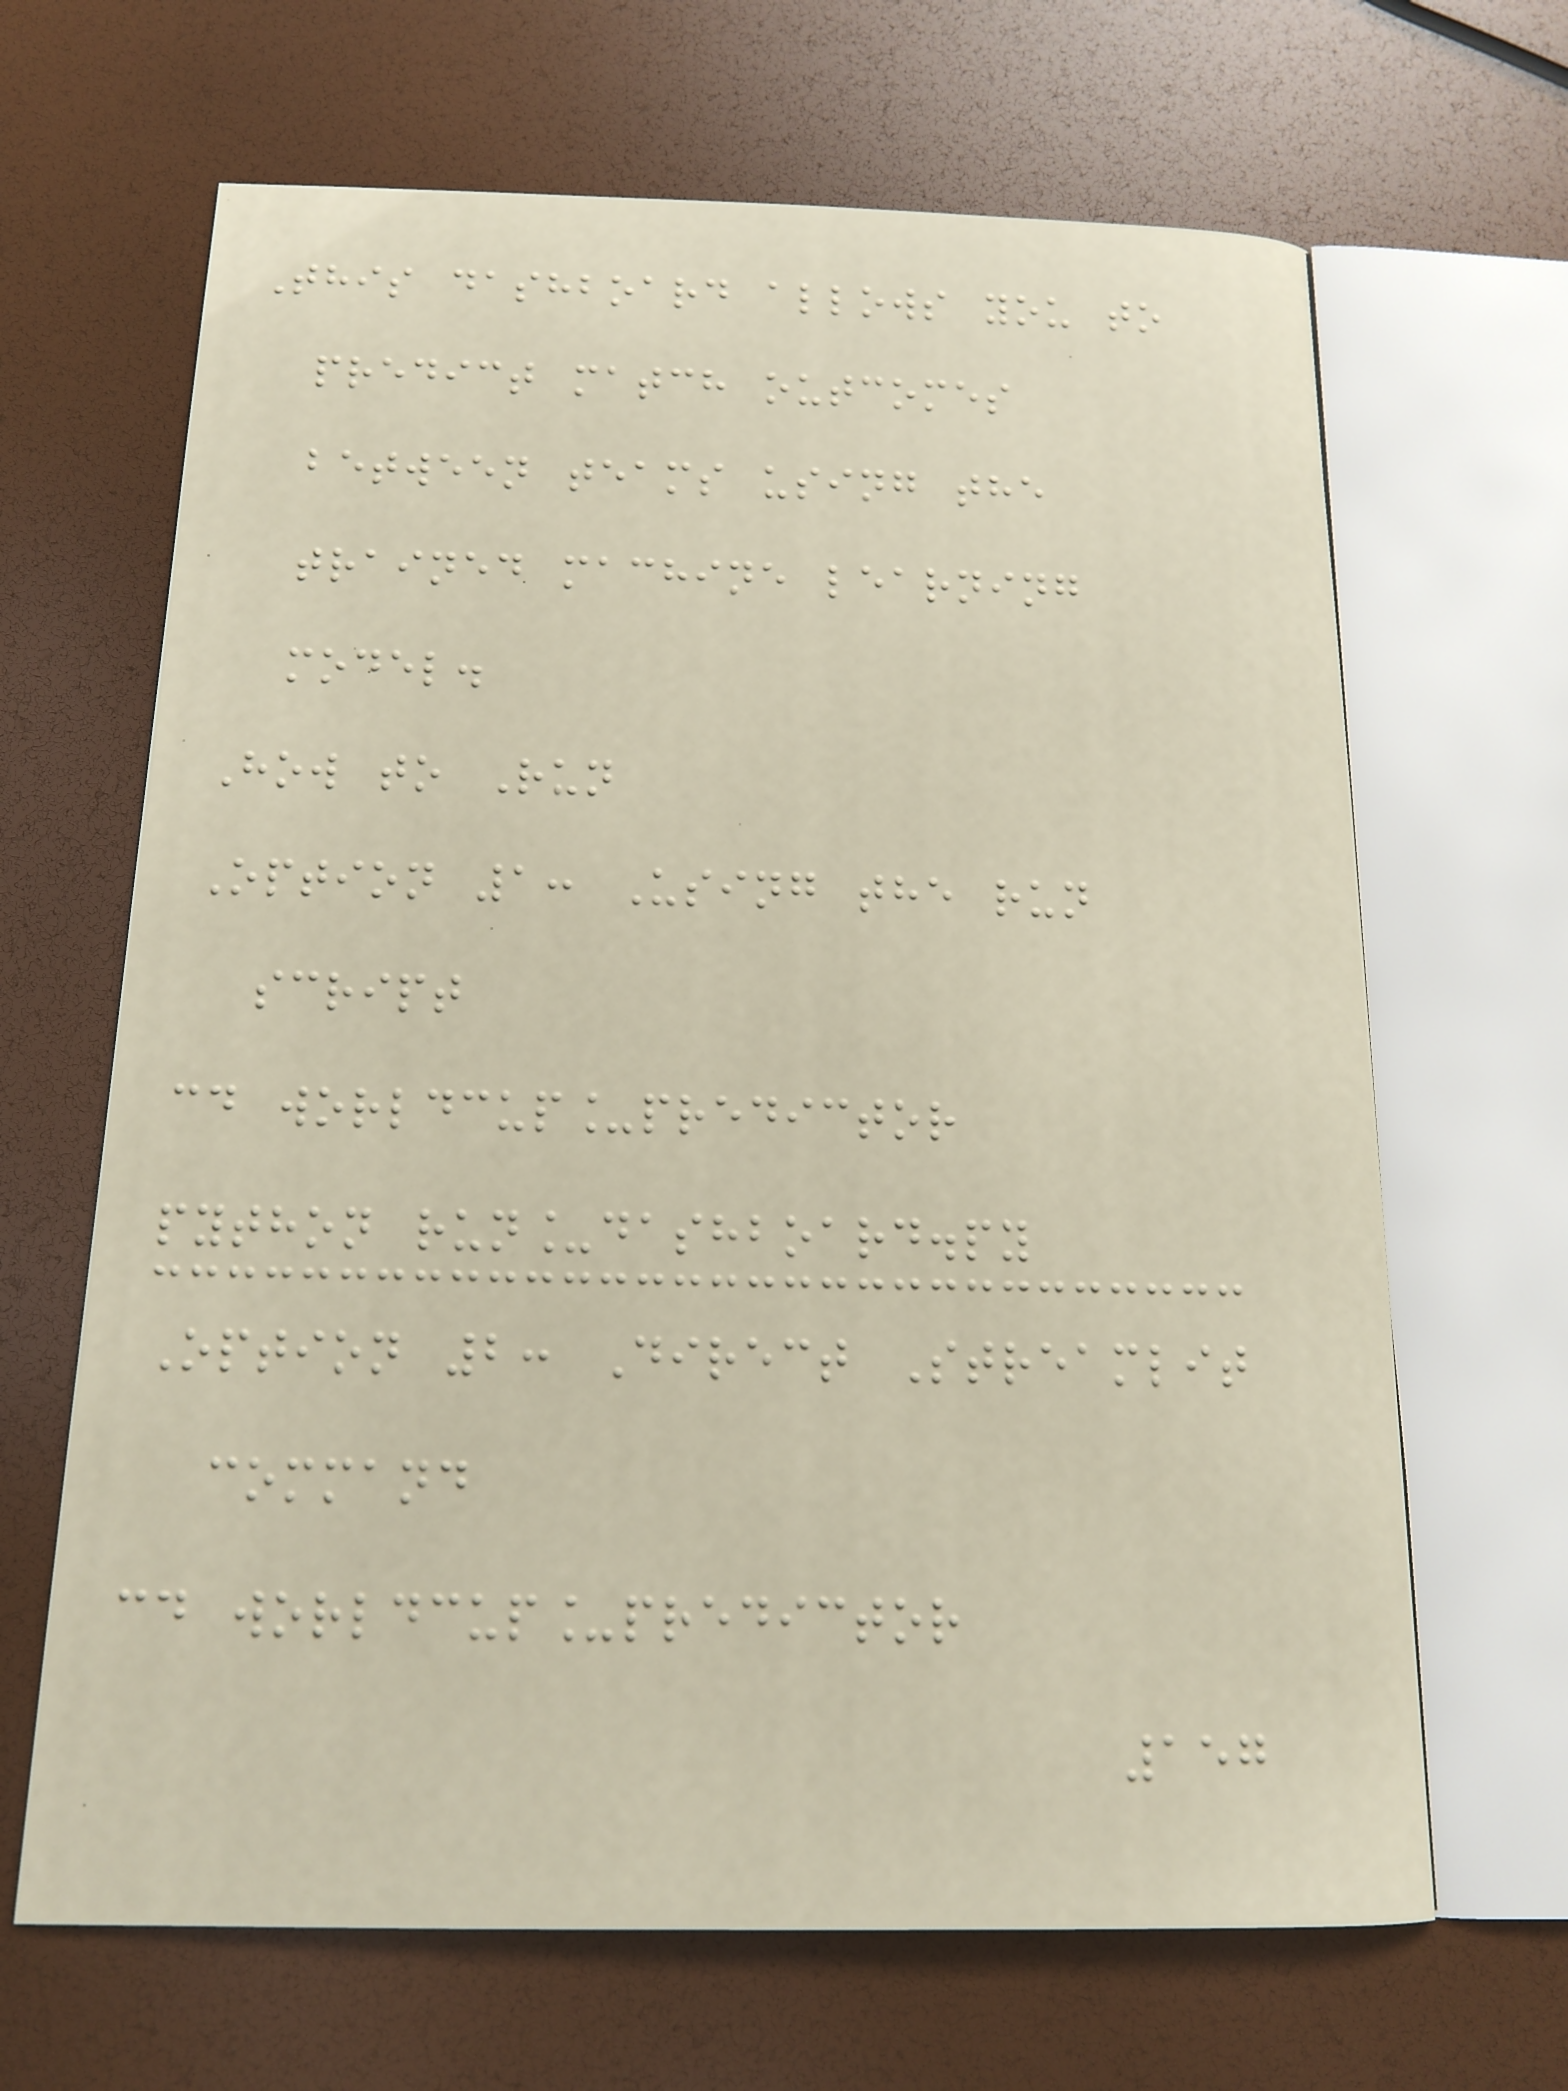This dashboard allows you to
predict match outcomes
between teams using the
trained machine learning
model.
How to Run
Option 1: Using the run
script
cd worldcup_predictor
python run_dashboard.py
Option 2: Direct Streamlit
command
cd worldcup_predictor
157
